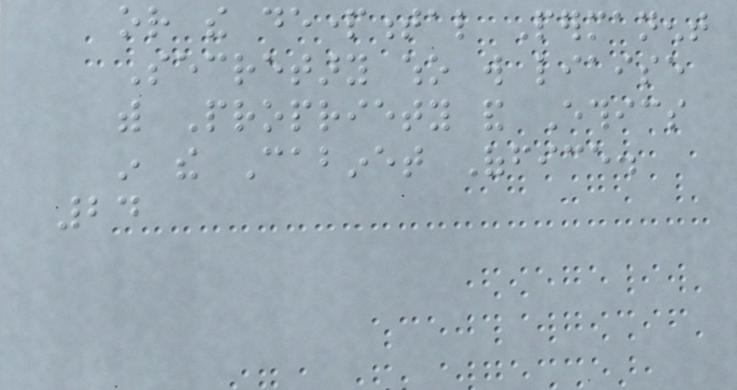or the departmental Permanent
Secretary who will liaise
with Propriety and Ethics
in the Cabinet Office.
24
